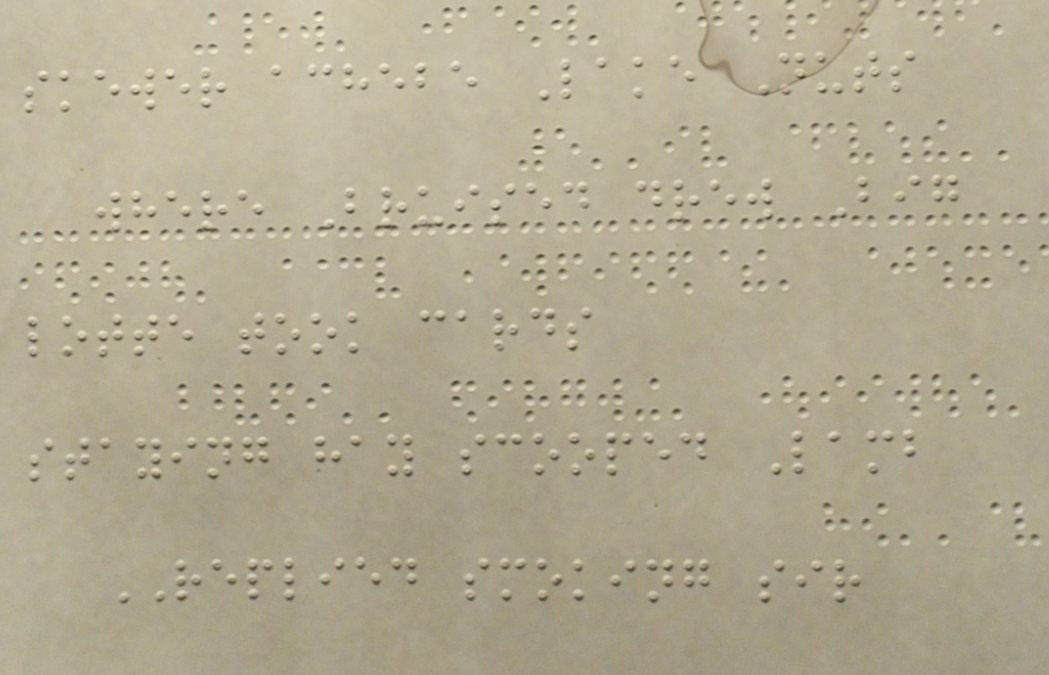skewer achebe Lake Nuts
where Bruised drew Big
lotte took cards
staying hay scooped Lamb
REPLIED smoking sir
